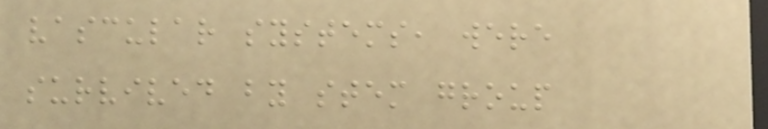vascular systems, were
survived by stem group
